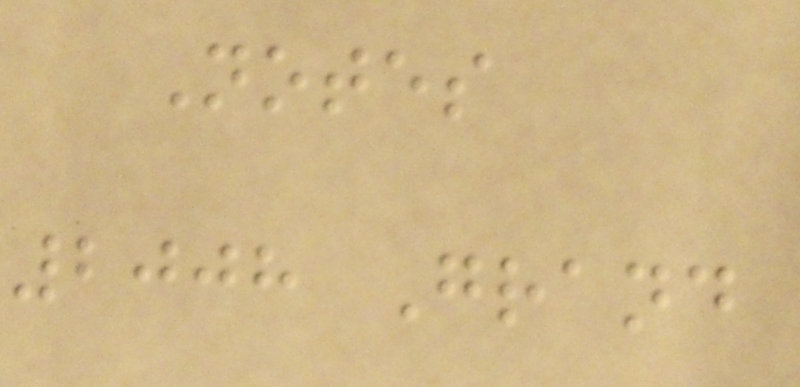Notes
2008 Grand
